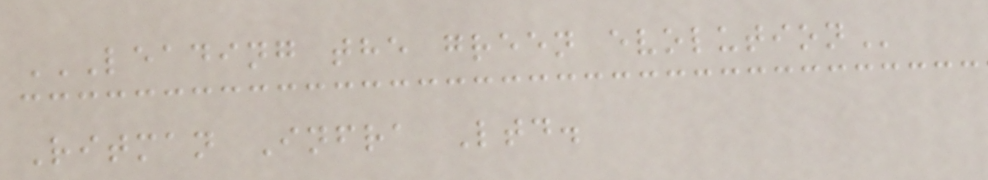LEADING THE GREEN EVOLUTION
Ritman Infra Ltd.
